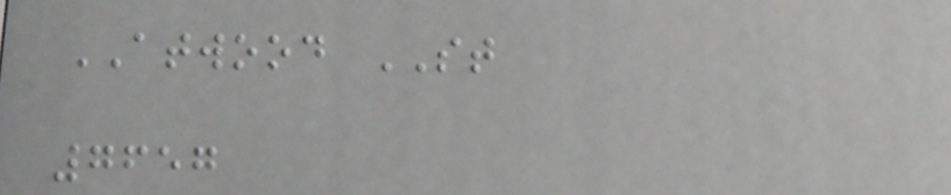ATWOOD ST
7657
